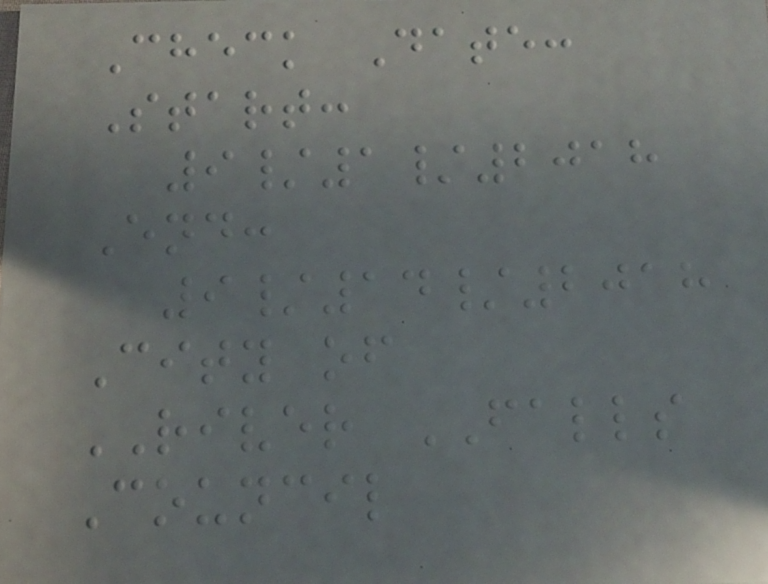Check Date:
Start:
9/1/2018
End:
9/14/2018
City of
RIVER FALLS
Council
